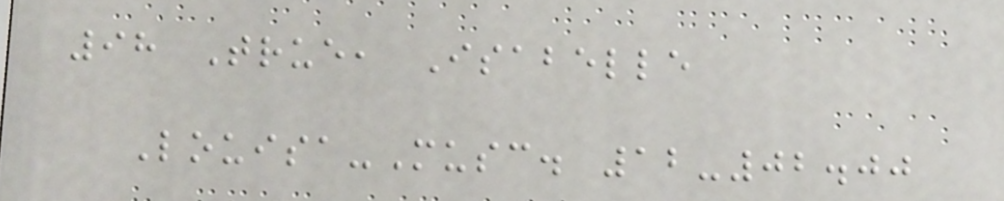98 True, Isabelle
Louisa-Musc. 12-02.00
